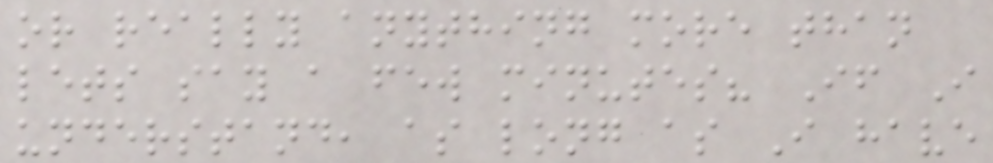or really anything more than
lets say a few minutes? If I
understand, as long as I have
